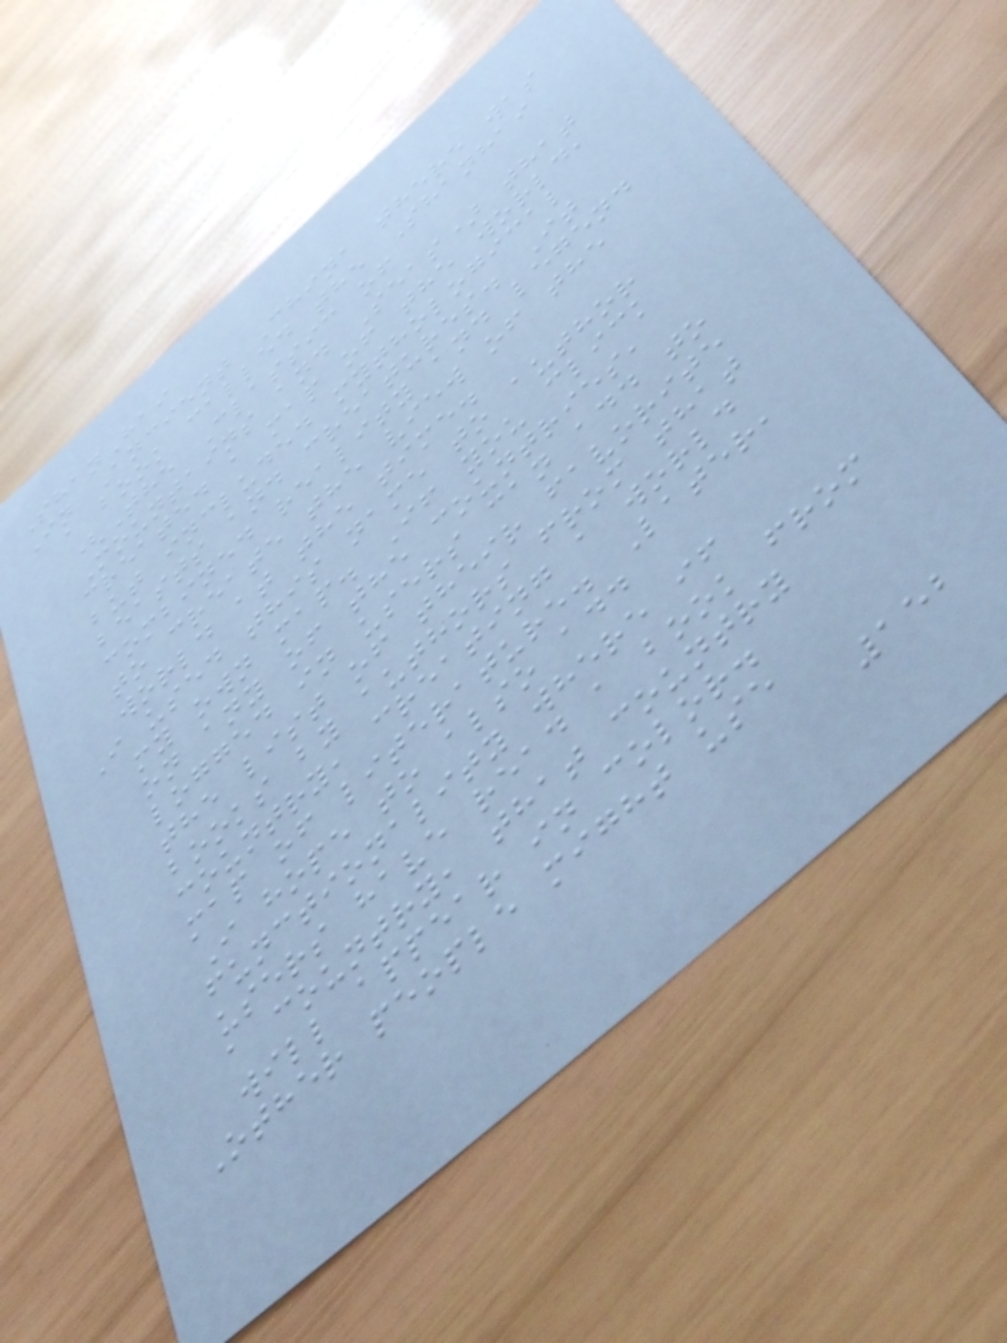ShanHai
In Ancient China there was
a book called the Shanhai
(The Classic of
Mountains and Seas) that
created a map of the world,
but included mythological
beasts and creatures. It
combined reality and legend
to create the view of the
world at the time.
I used this name to author
my own map. If you click
on any of the countries,
logged in users can add to
the list of their favorite
books by authors from that
country, creating a world
map of literature. Later,
I hope to also add
functionality where if
users have read a book from
a country, that country
will appear in color.
Other people might use
152
